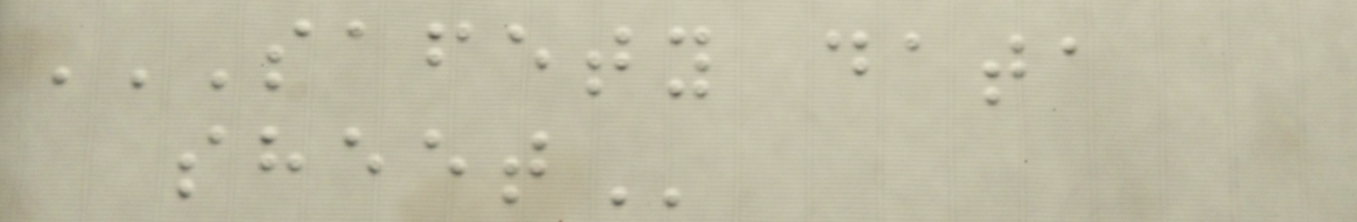SAFETY DATA
SHEET
